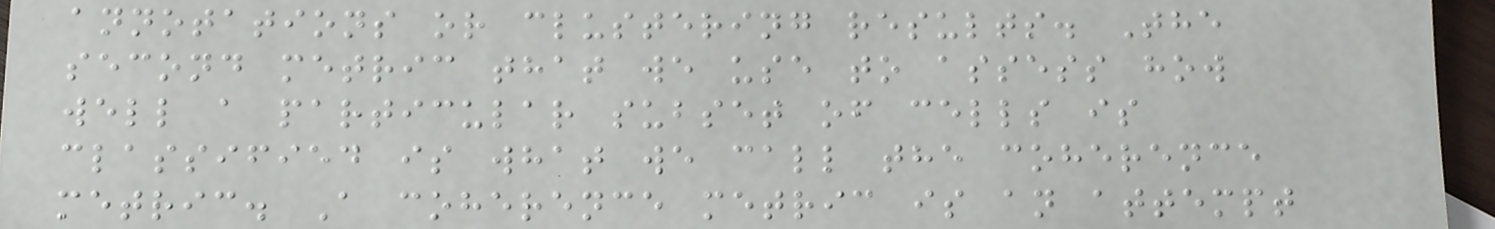annotations or clustering results. The
second metric that we use to assess how
well a particular subset of cells is
classified is what we call the coherence
metric. A coherence metric is an attempt
